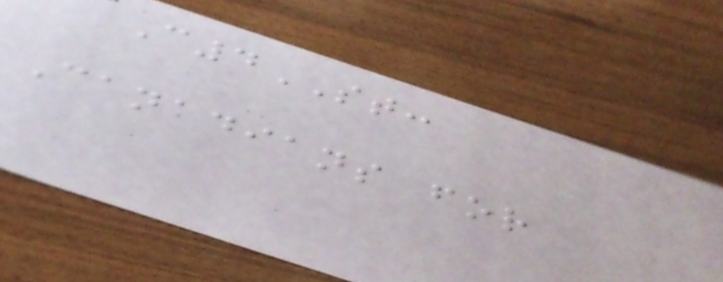C4ST:
Canadians for
